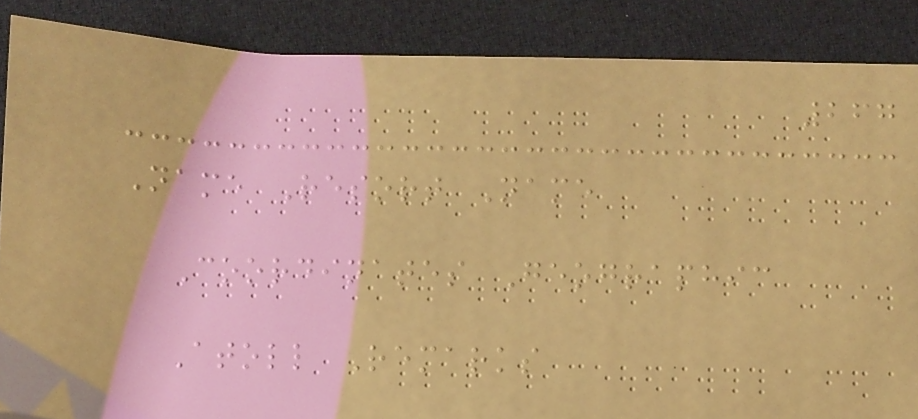267
Name Resort Name
Coordinates Geographic
Atoll Remarks
